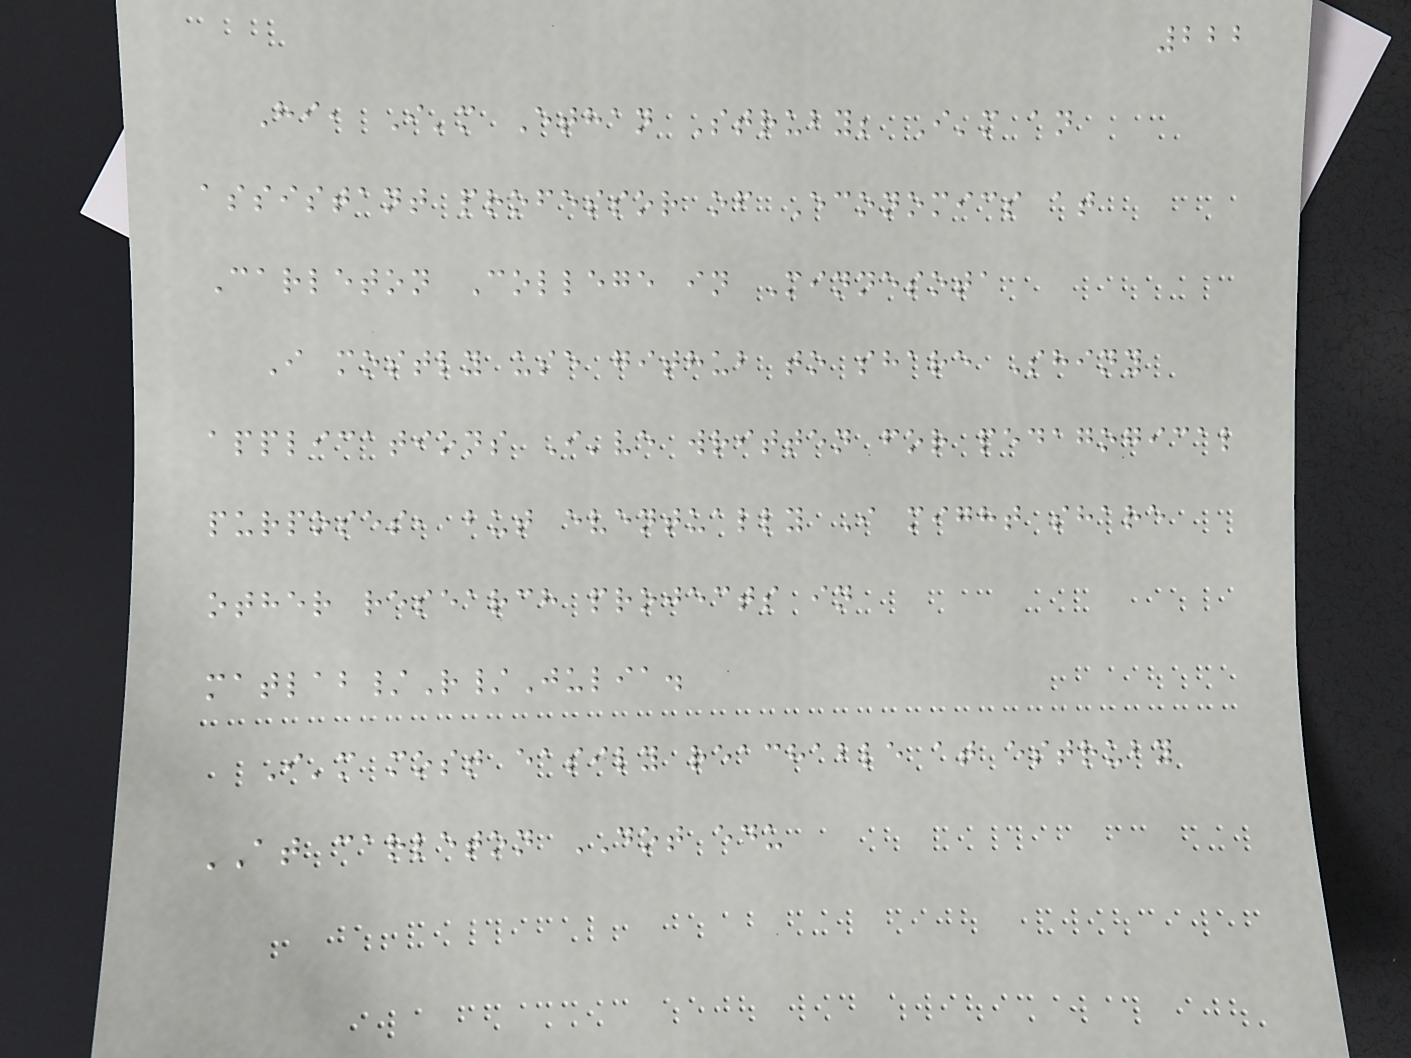222
Hi, I'm Ethan Struby; I'm an
assistant professor of Economics at
Carleton College in Minnesota
I mostly use github to share Shiny
applications I've written for pedagogical
purposes, but eventually I might share
other research projects in
matlab/R/Julia.
I'm most easily reachable at estruby
AT carleton DOT edu
